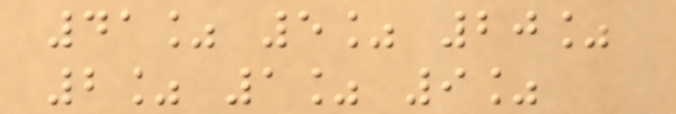41% 5% 20%
2% 1% 9%
